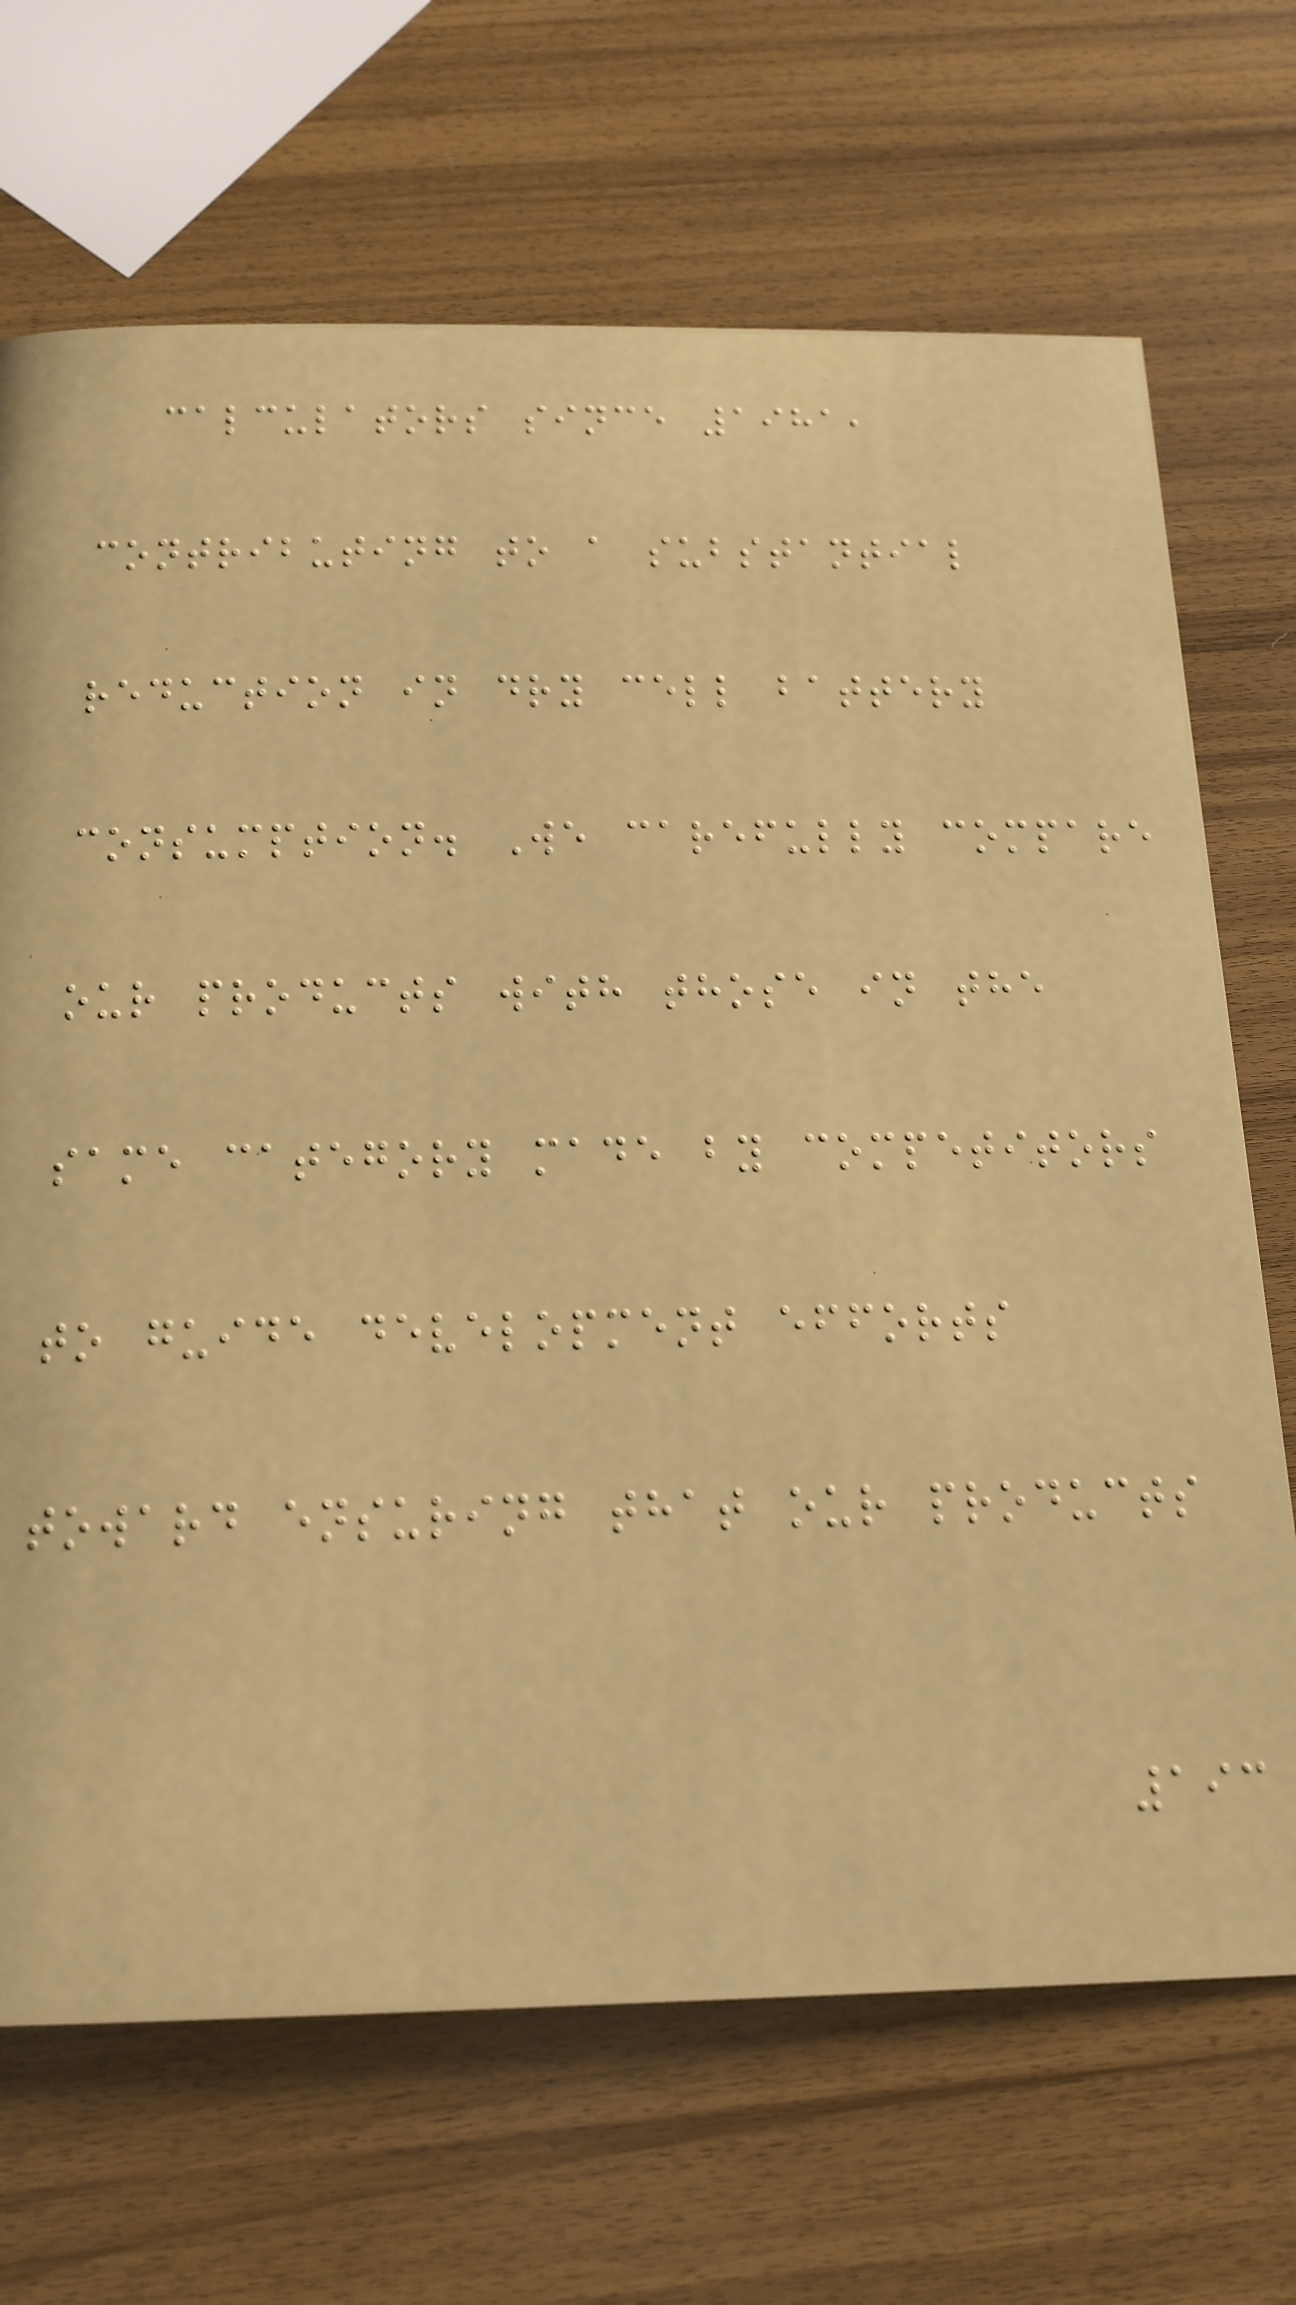calculators since 1981,
contributing to a substantial
reduction in dry cell battery
consumption. We carefully compare
our products with those in the
same category made by competitors
to guide development efforts
toward ensuring that our products
193
